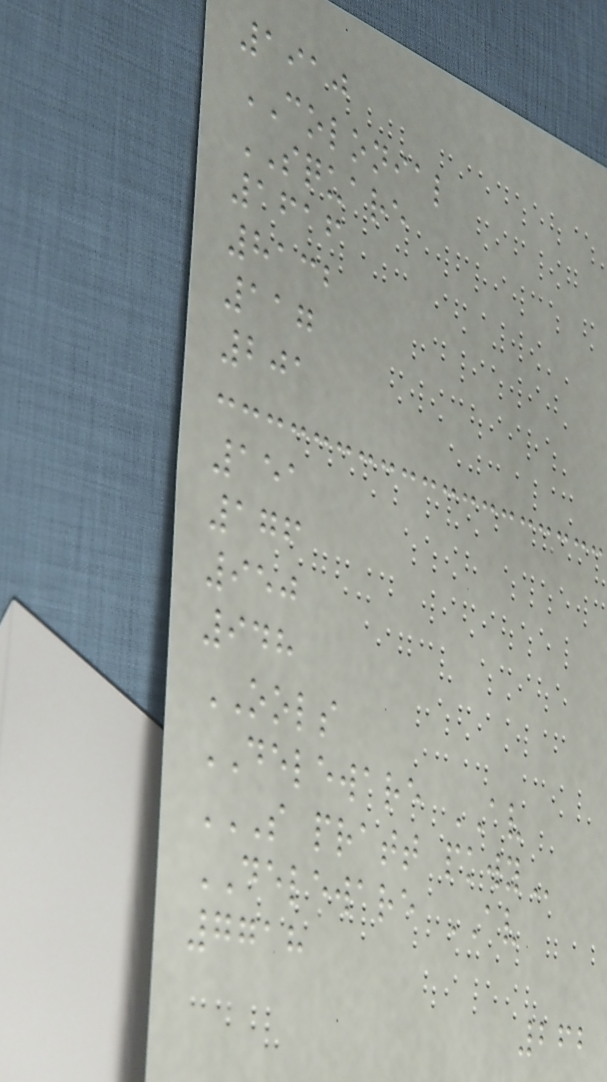1910
COLONIAL
SQUARE
1616
8132
117
201
151
176
950
948
OOLS
DELEWARE AV
S PRATT PKWY
DELEWARE AV
7718
262
